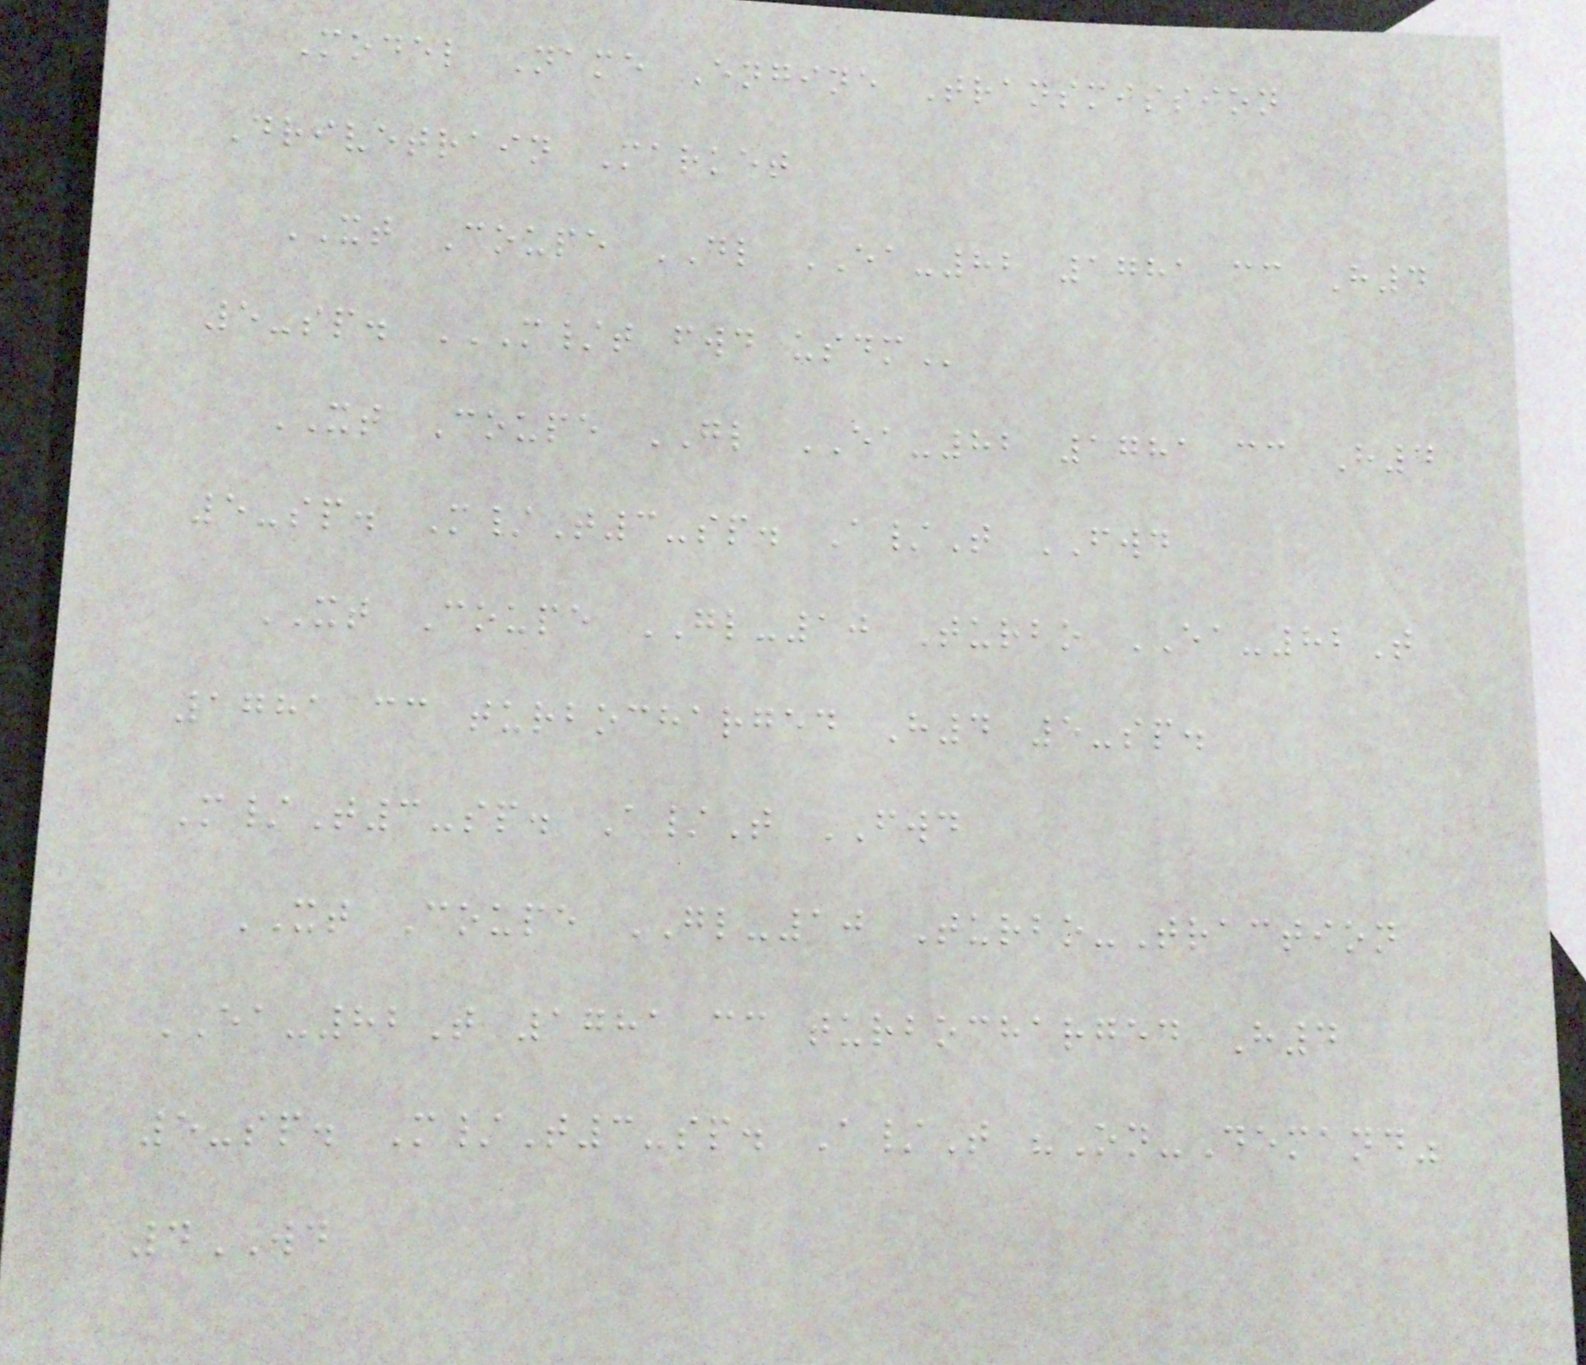Model Name Engine Transmission
Drivetrain Market
XT Coupe DL EA-82 1781 cc H4
5-sp. M/T FWD USDM
XT Coupe GL EA-82 1781 cc H4
5-sp. M/T3-sp. A/T FWD
XT Coupe GL-10 Turbo EA-82T
1781 cc turbocharged H4 5-sp.
M/T3-sp. A/T FWD
XT Coupe GL-10 Turbo-Traction
EA-82T 1781 cc turbocharged H4
5-sp. M/T3-sp. A/T "On-Demand"
4WD
